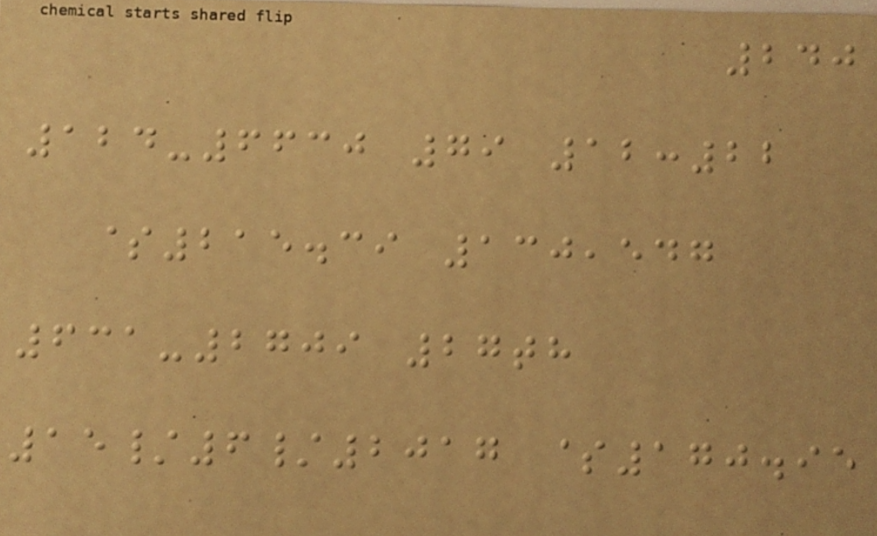240
124-6630 79 12:22
$215.39 130,547
631-2709 27th
15/6/2017 $170.95
